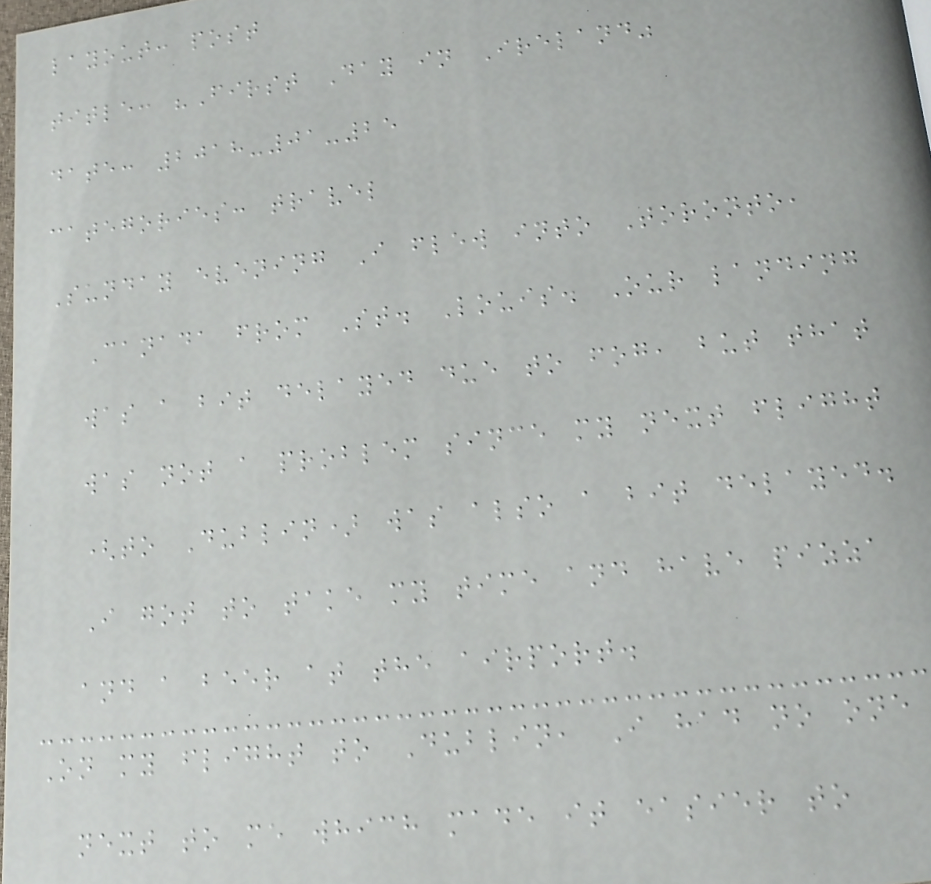layout: post
title: "First Day in Ireland"
date: 2018-01-25
categories: travel
Sunday evening I flew into Toronto,
Canada from St. Louis. Our landing
was a bit delayed due to fog, but that
was not a problem since my next flight
(to Dublin) was also a bit delayed.
I got to take my time and have pizza
and a beer at the airport.
On my flight to Dublin, I had no one
next to me which made it easier to
